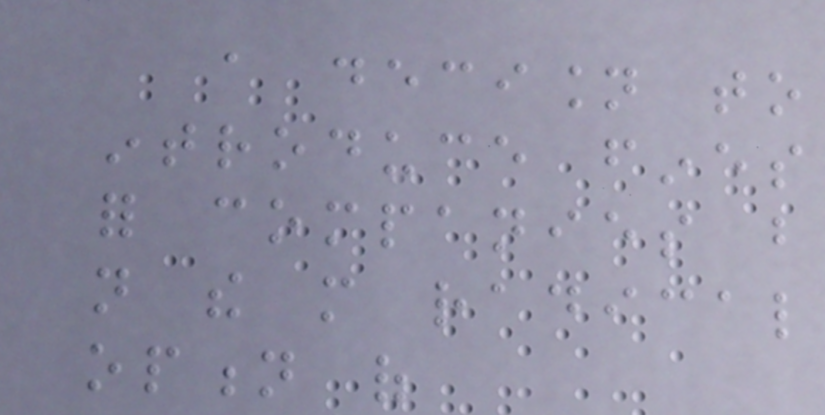a decision to
introduce fines
for companies but
not the more radical
option of
